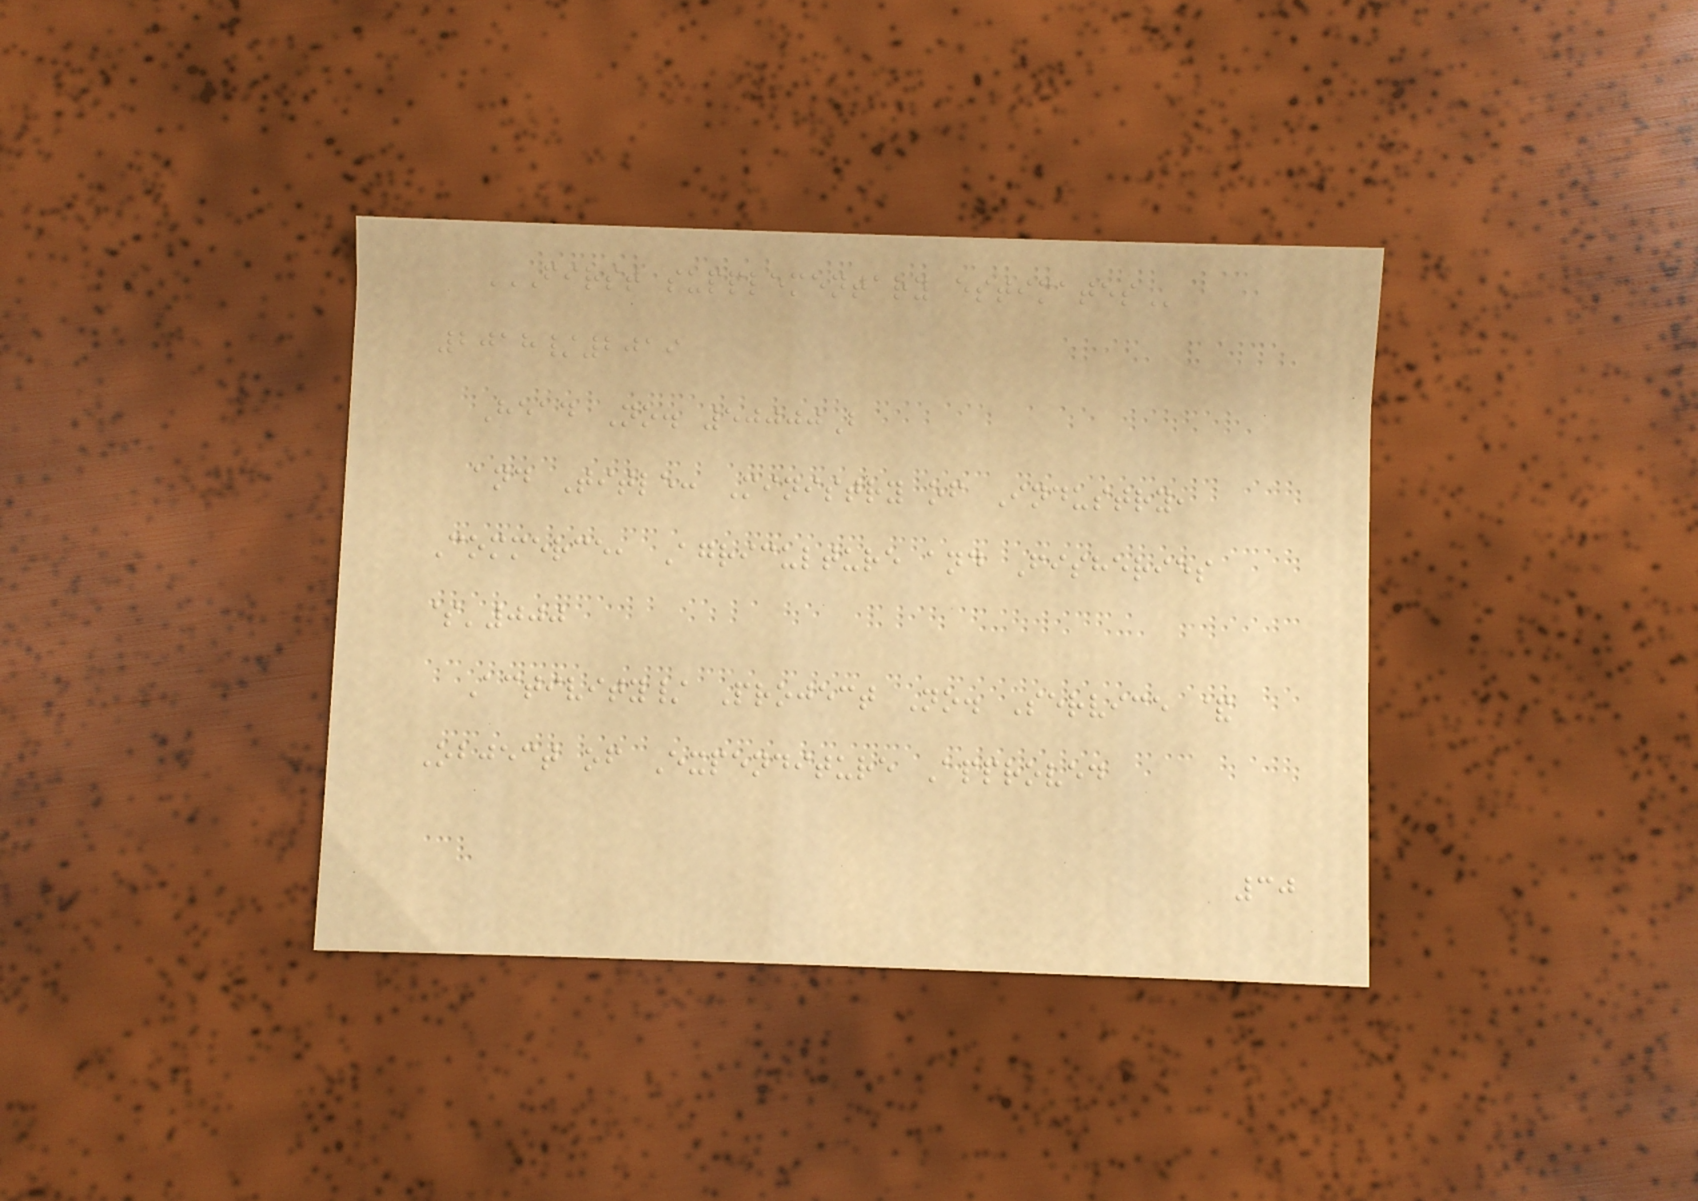FIRST SUPPLEMENTARY ESTIMATES
2018/2019
Head No. 50000B
and Title: Ministry of Industry,
Commerce, Agriculture and Fisheries
$'000
Activity/ Project No. Service &
Object of Expenditure Approved
30
